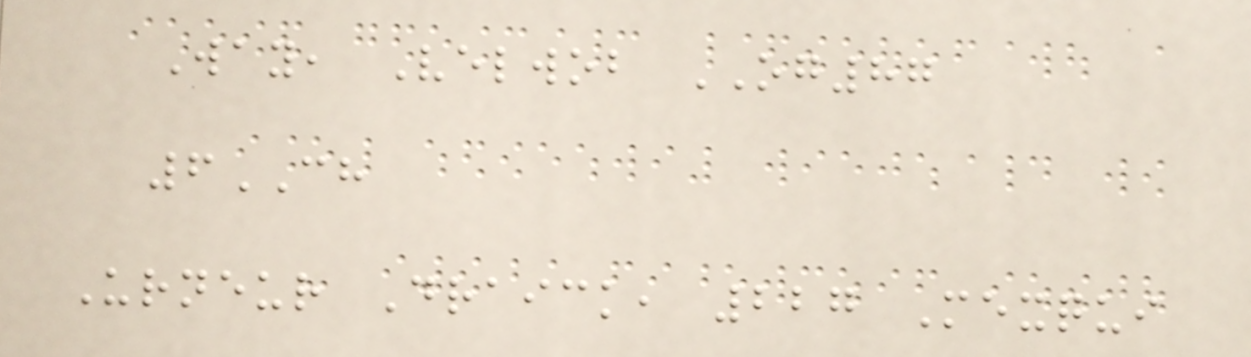Way, Velwob OG87
6CH
Urneur Draick, 227 Mexqui
